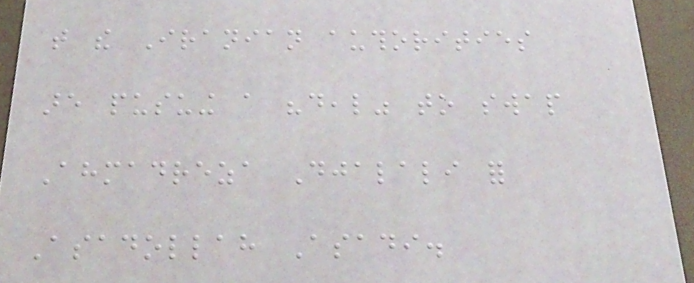that the Iranian authorities
are pusuing a "deal" to swap
Ahmadreza Djalali for
Asadollah Asadi.
